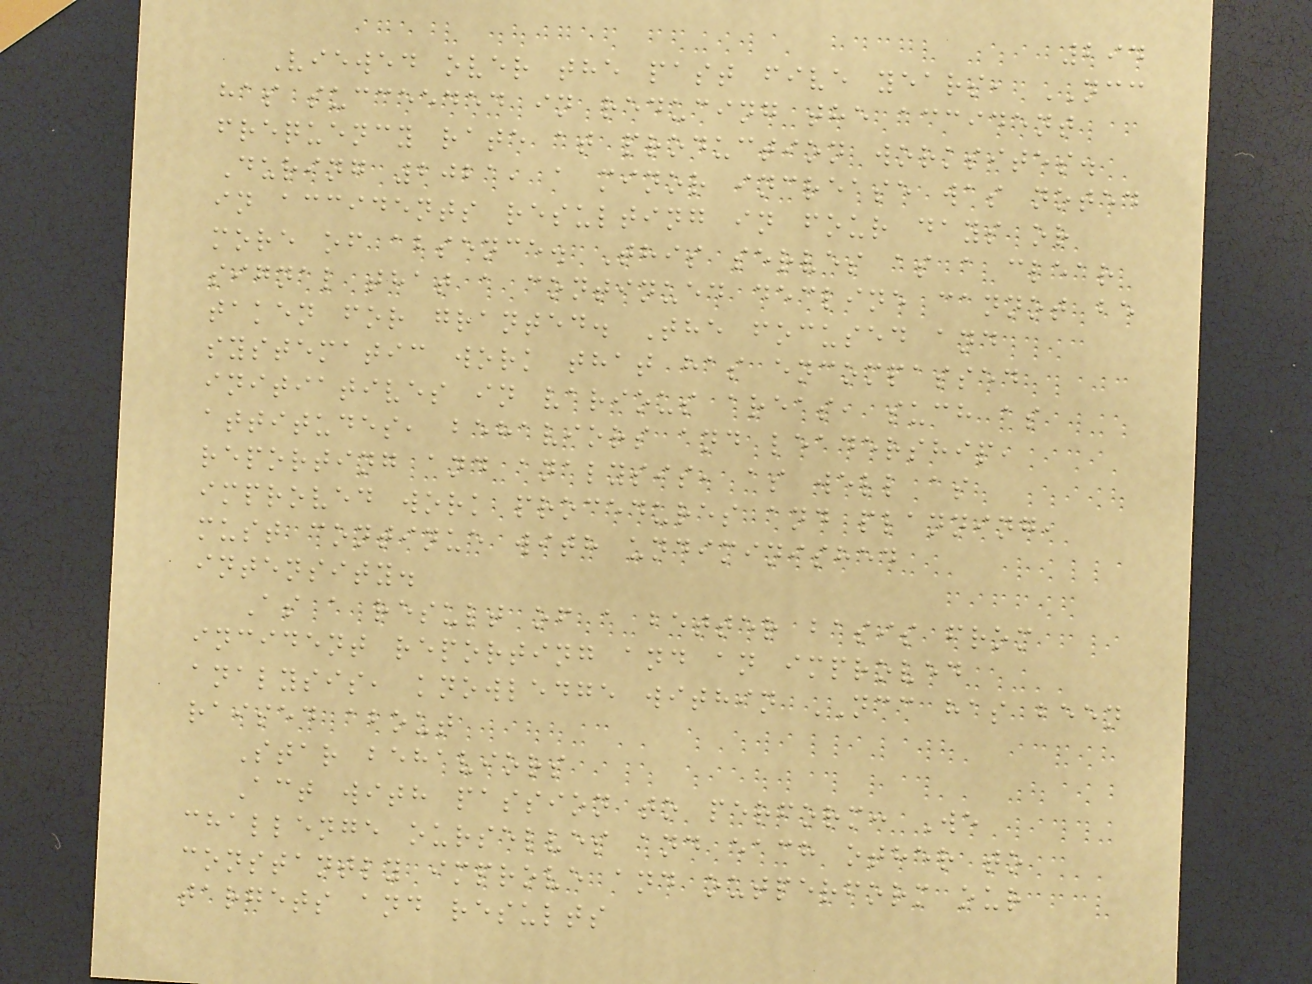294
Viewed over the past five years, NCC
has succeeded in reducing the accident
frequency rate at production worksites.
During 2021, a minor increase was noted
in accidents resulting in four days or
more of absence. This serves as a clear
signal that a continued decline cannot be
taken for granted. The focused and
systematic work that has encompassed
initiatives in various areas, such as
attitudes, behaviors and leadership,
reporting and analysis, as well as
improved work procedures and planning,
must continue with undiminished
intensity.
As a result of a better basis from
incident reporting and an improved
analysis, knowledge within NCC has been
raised about
Star behaviors
Act with passion to perform: We
challenge ourselves and each other to
constantly improve and outperform our
targets and results
